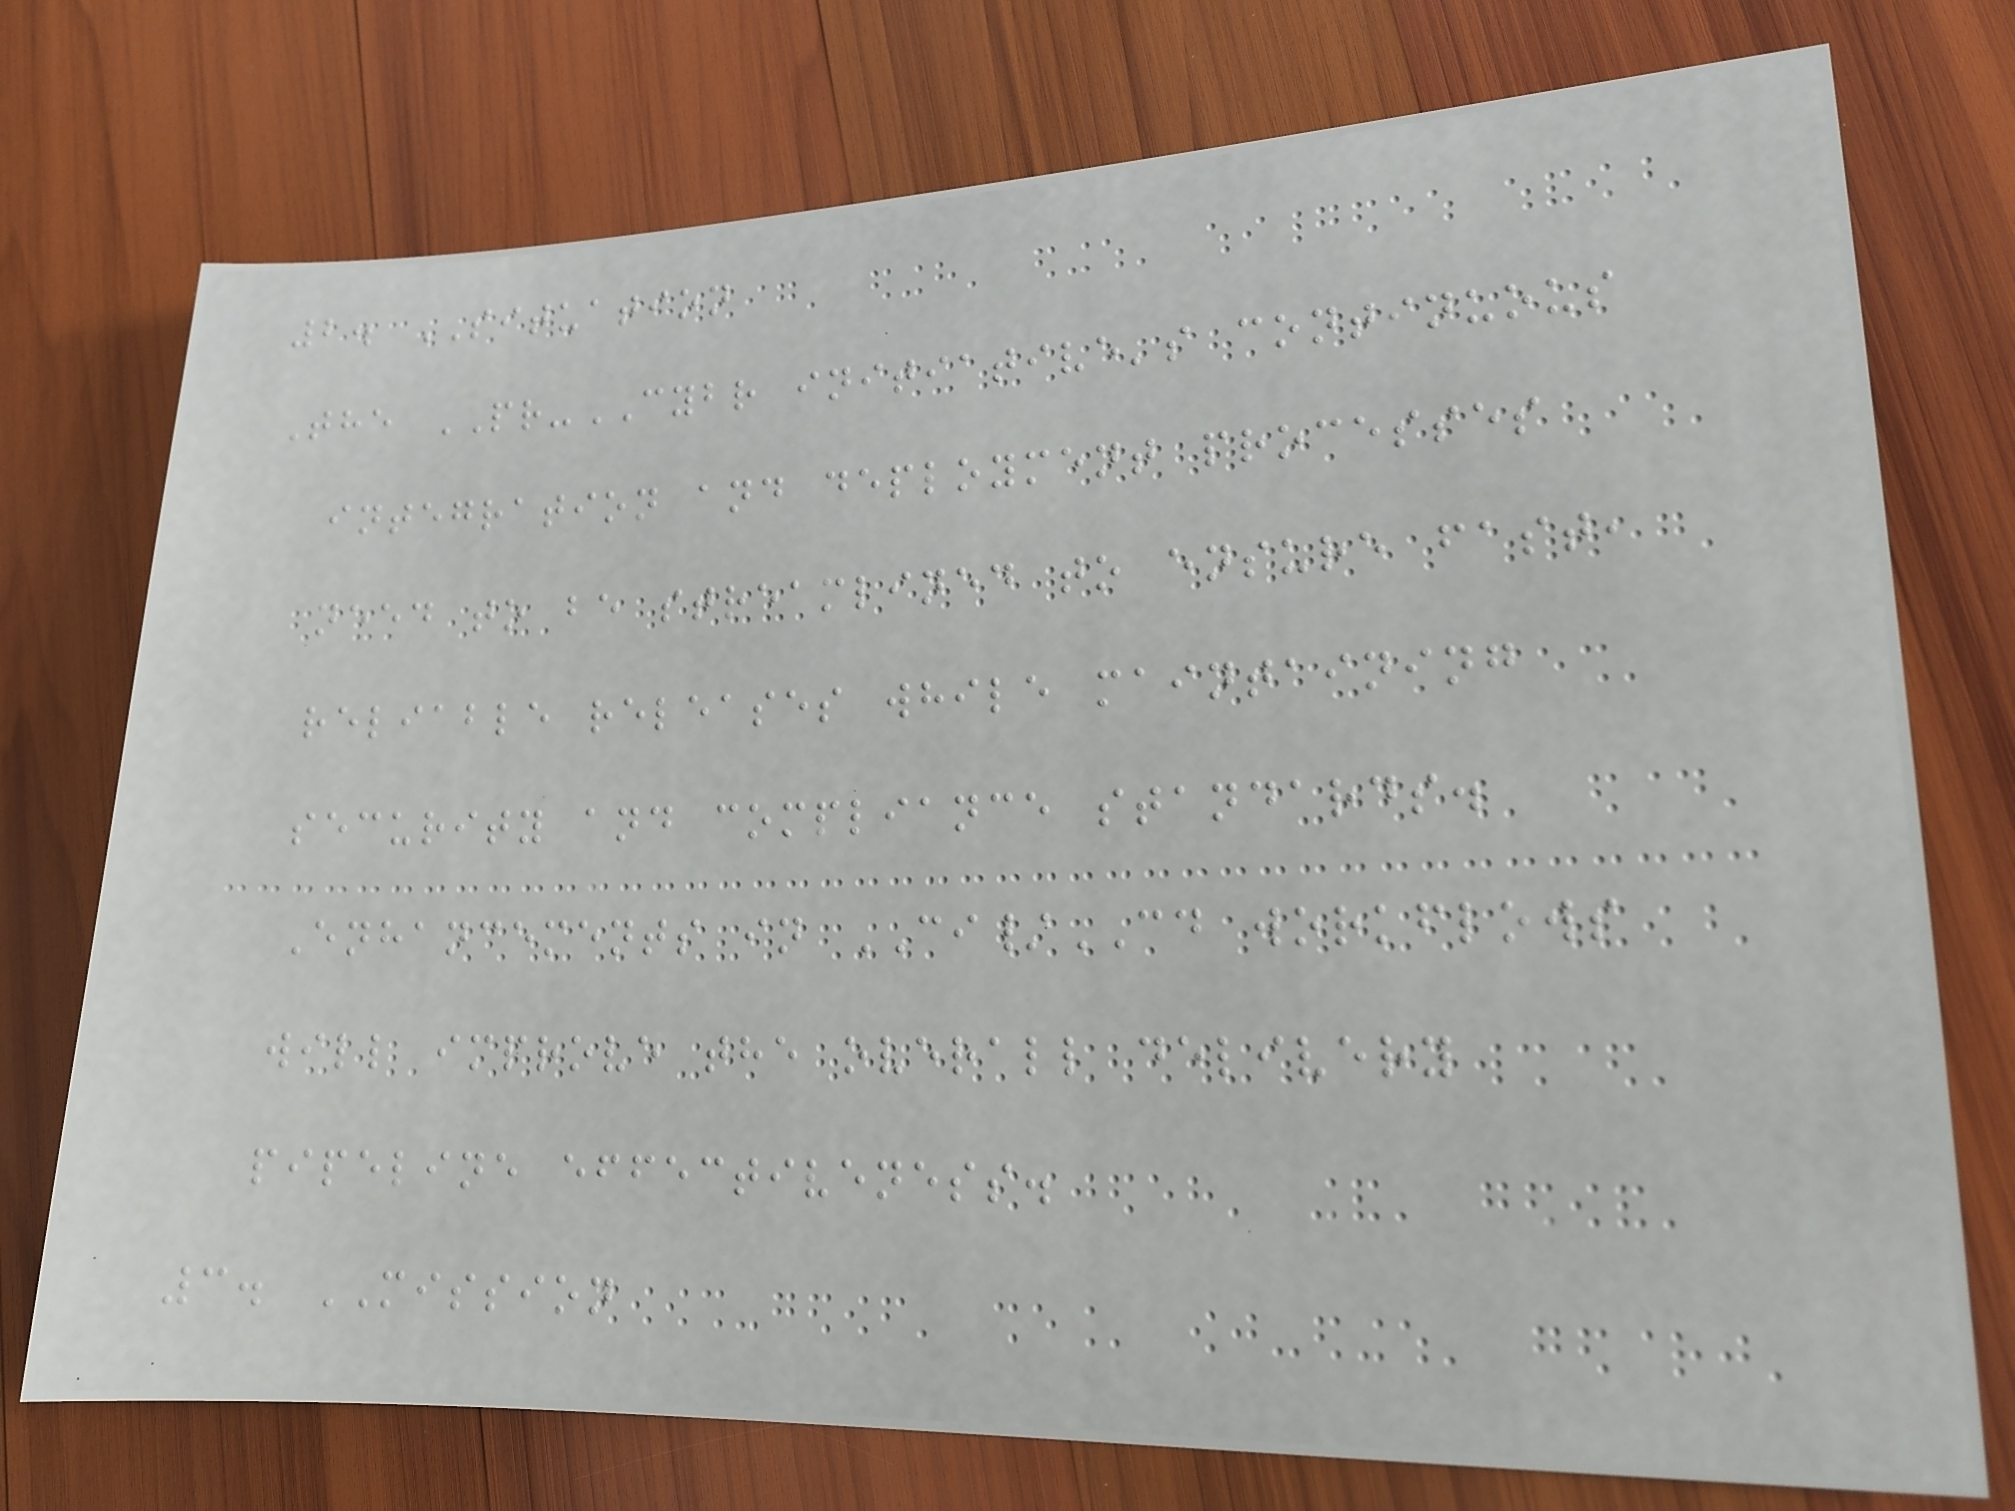2. SITUATION
The PR-CYBR initiative's continuous
integration and deployment processes
need to be streamlined to ensure fast,
reliable releases while maintaining
security and compliance standards.
Enhancements in CI/CD workflows
will improve the overall delivery
pipeline effectiveness.
3. MISSION
